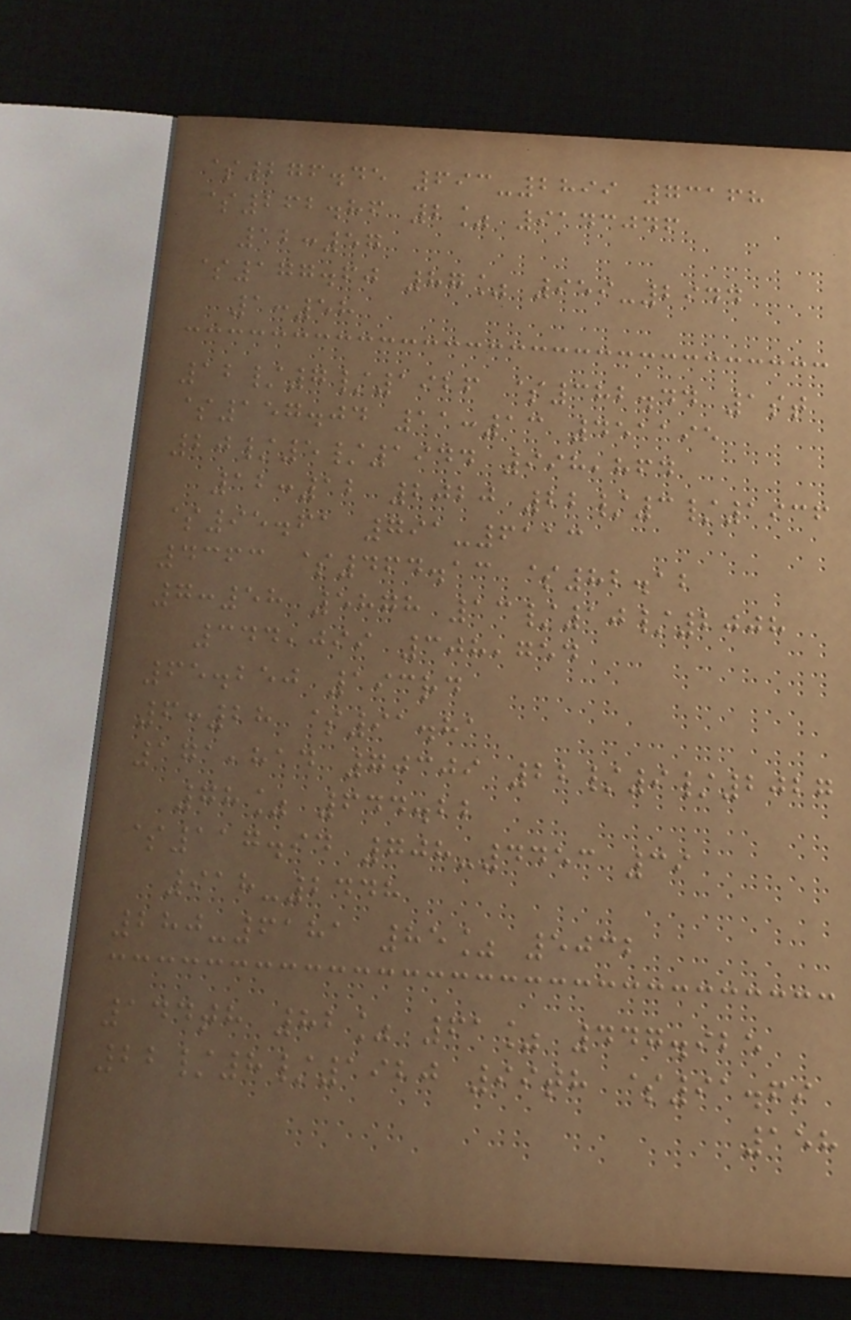$276.45 693-2899 73168
$262.86 2% 9143046
12:57
$177.60 87% 959-2944
1:58
12/7/1926 $382.44 1st
$157.04 11:13 451195
20/5/1944 998,864
12:12 2020 22/3/1936
$95.61 791-6113
4363 $464.13 $82.12
7:58 5878 13/10/2008
344,099 308,754
65.250 193rd
6:28 $91.81
171,814 70309 22/9/2027
78% 644.22
$117.94 708-4453 39
918-2448
280-6181 85% 5032
144th 82% 61% 447.925
22/8/1920 99th $91.69
158
